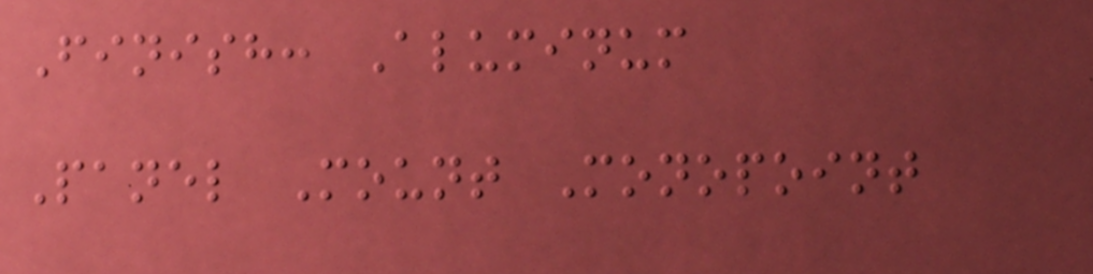Finish: Aluminum
Panel Mount Monopoint
